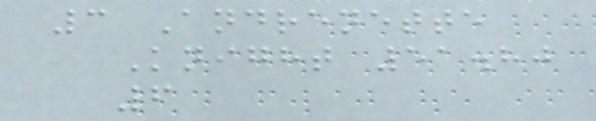3 Andrenette
Knight 51.80
6
